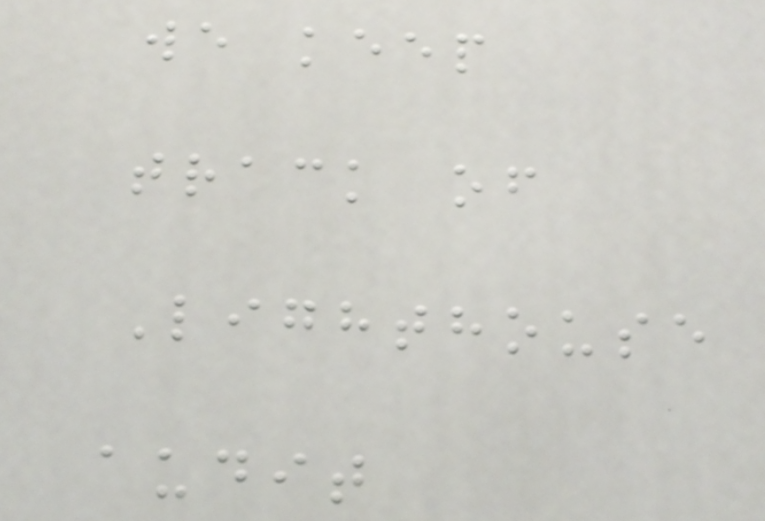we keep
track of
Lighthouse
audit
